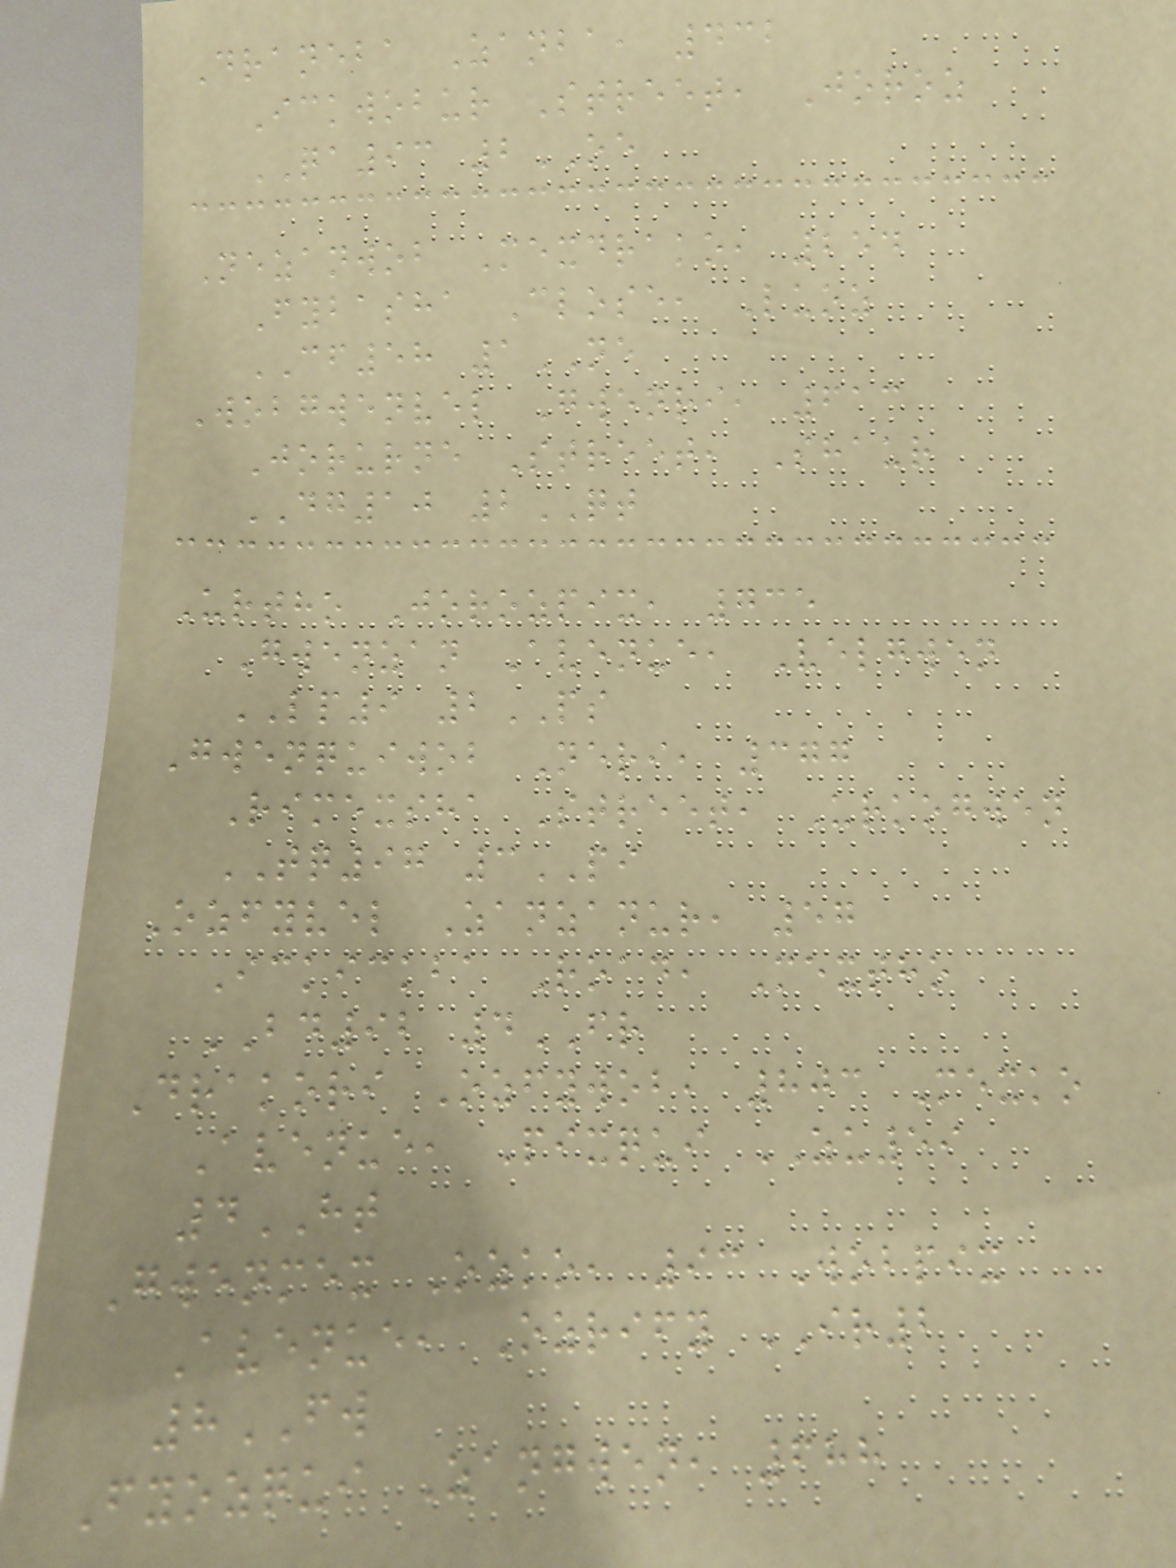Draneba Zanba, 432
Ickwobur Street, Joroz
QA93 2OE
Nezanwob Mexdrako, 254
Fybasha Close, Luoz
CF58 1NE
Wobgwenvel Gwenri, 613
Jorurne Street, Shaur
DG10 2QT
Urtho Jorozpix, 735
Gwenzan Avenue, Velgwen
LP9 2PS
Gwenquiwob Neri, 377
Rimexsha Street, Urkogwen
TQ97 3PI
Ozfyvel Zanzanur, 57
Ickickba Road, Mextho
BD92 4FR
Drakori Ozfywob, 803 Mexko
Avenue, Pixqui ZU59
4HT
Gwenmex Ozko, 93 Wobpix
Avenue, Ozrify IR2
8FW
Fyozqui Zangwen, 688
